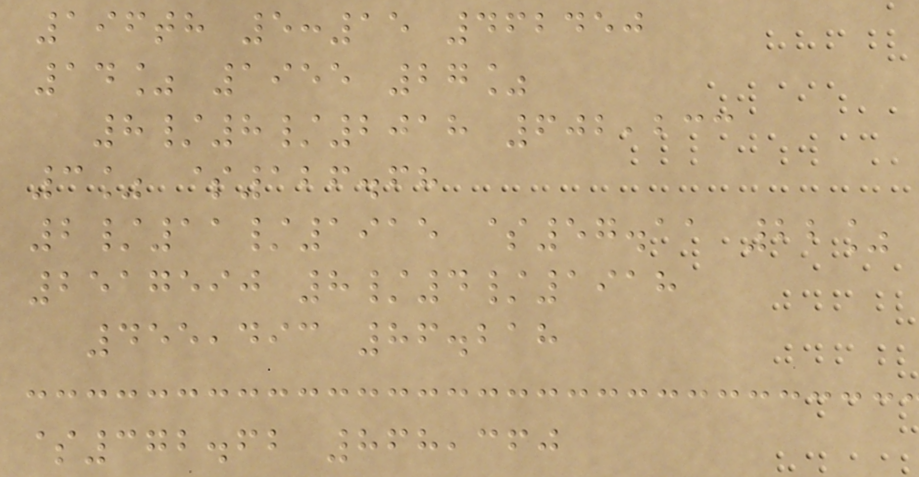196th 5:15 462450
14% 1955 27%
8/8/2018 602,233
3% $126.68
2/11/1915 $57.11 22%
2517590 8/4/1918
455,493 86.218
$372.62 868,360
